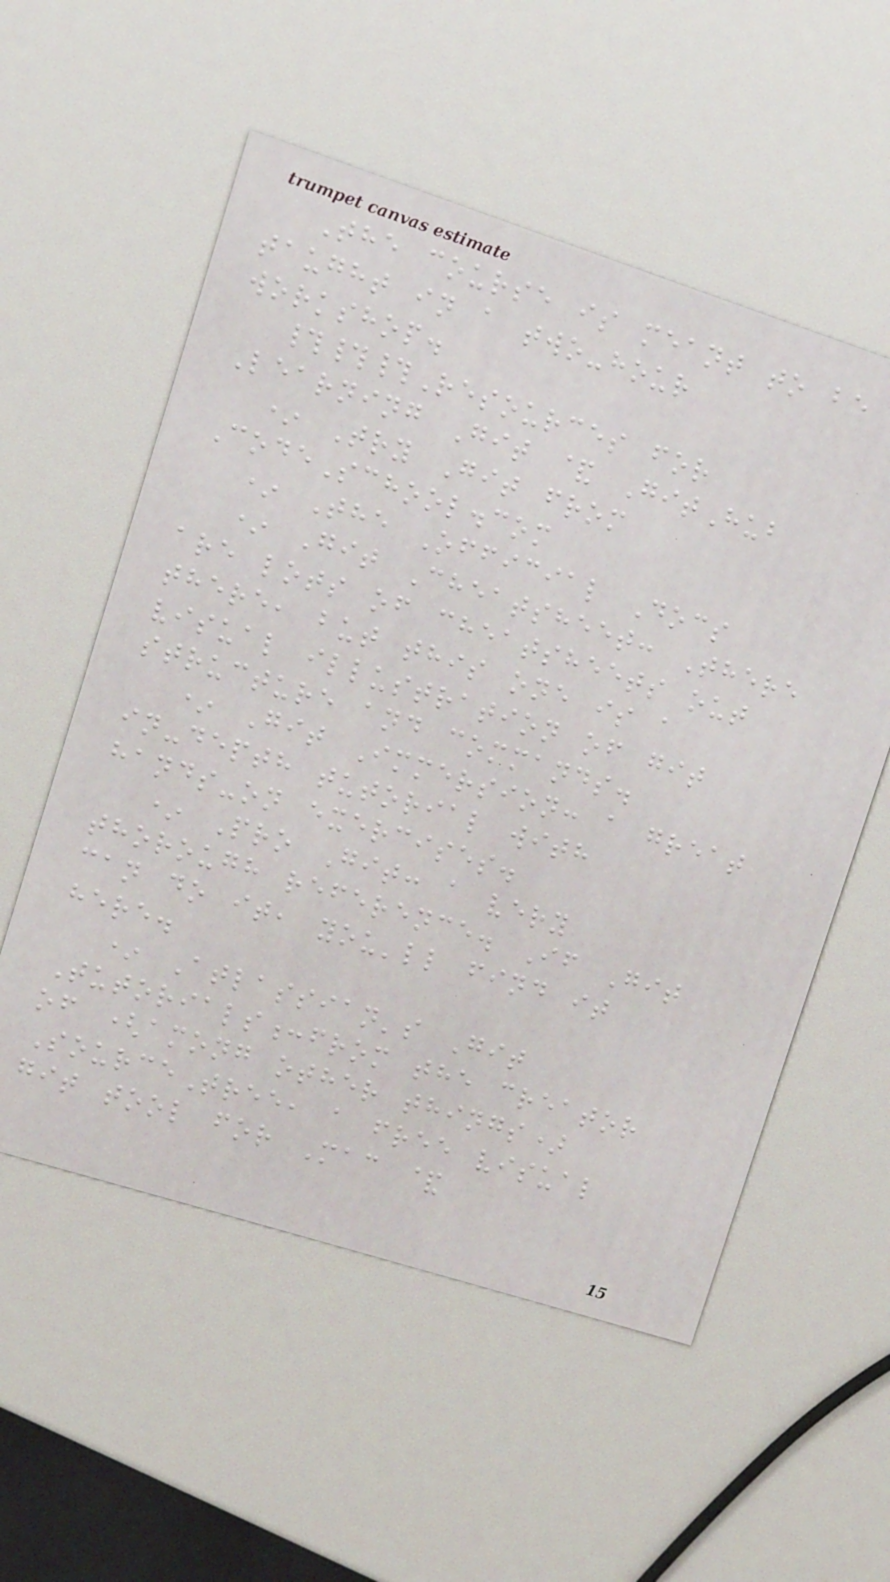The course is meant to be
taught in a two-hour
workshop.
###Resources for
Learning Git & GitHub
* Try Git from
CodeSchool.com
* The Official Docs
* Git Cheatsheet: There
are lots of cheatsheets out
there, but this one is a
visual illustration of git
structure and commands.
* Git Immersion: a great
in-depth tutorial with
hands-on exercises.
* Pro Git: a very
thorough reference. If Git
can do it, you'll find it
here.
* Atlassian's Git
Tutorials:from the creator
of (among other things)
SourceTree, a free visual
git tool for Mac &
